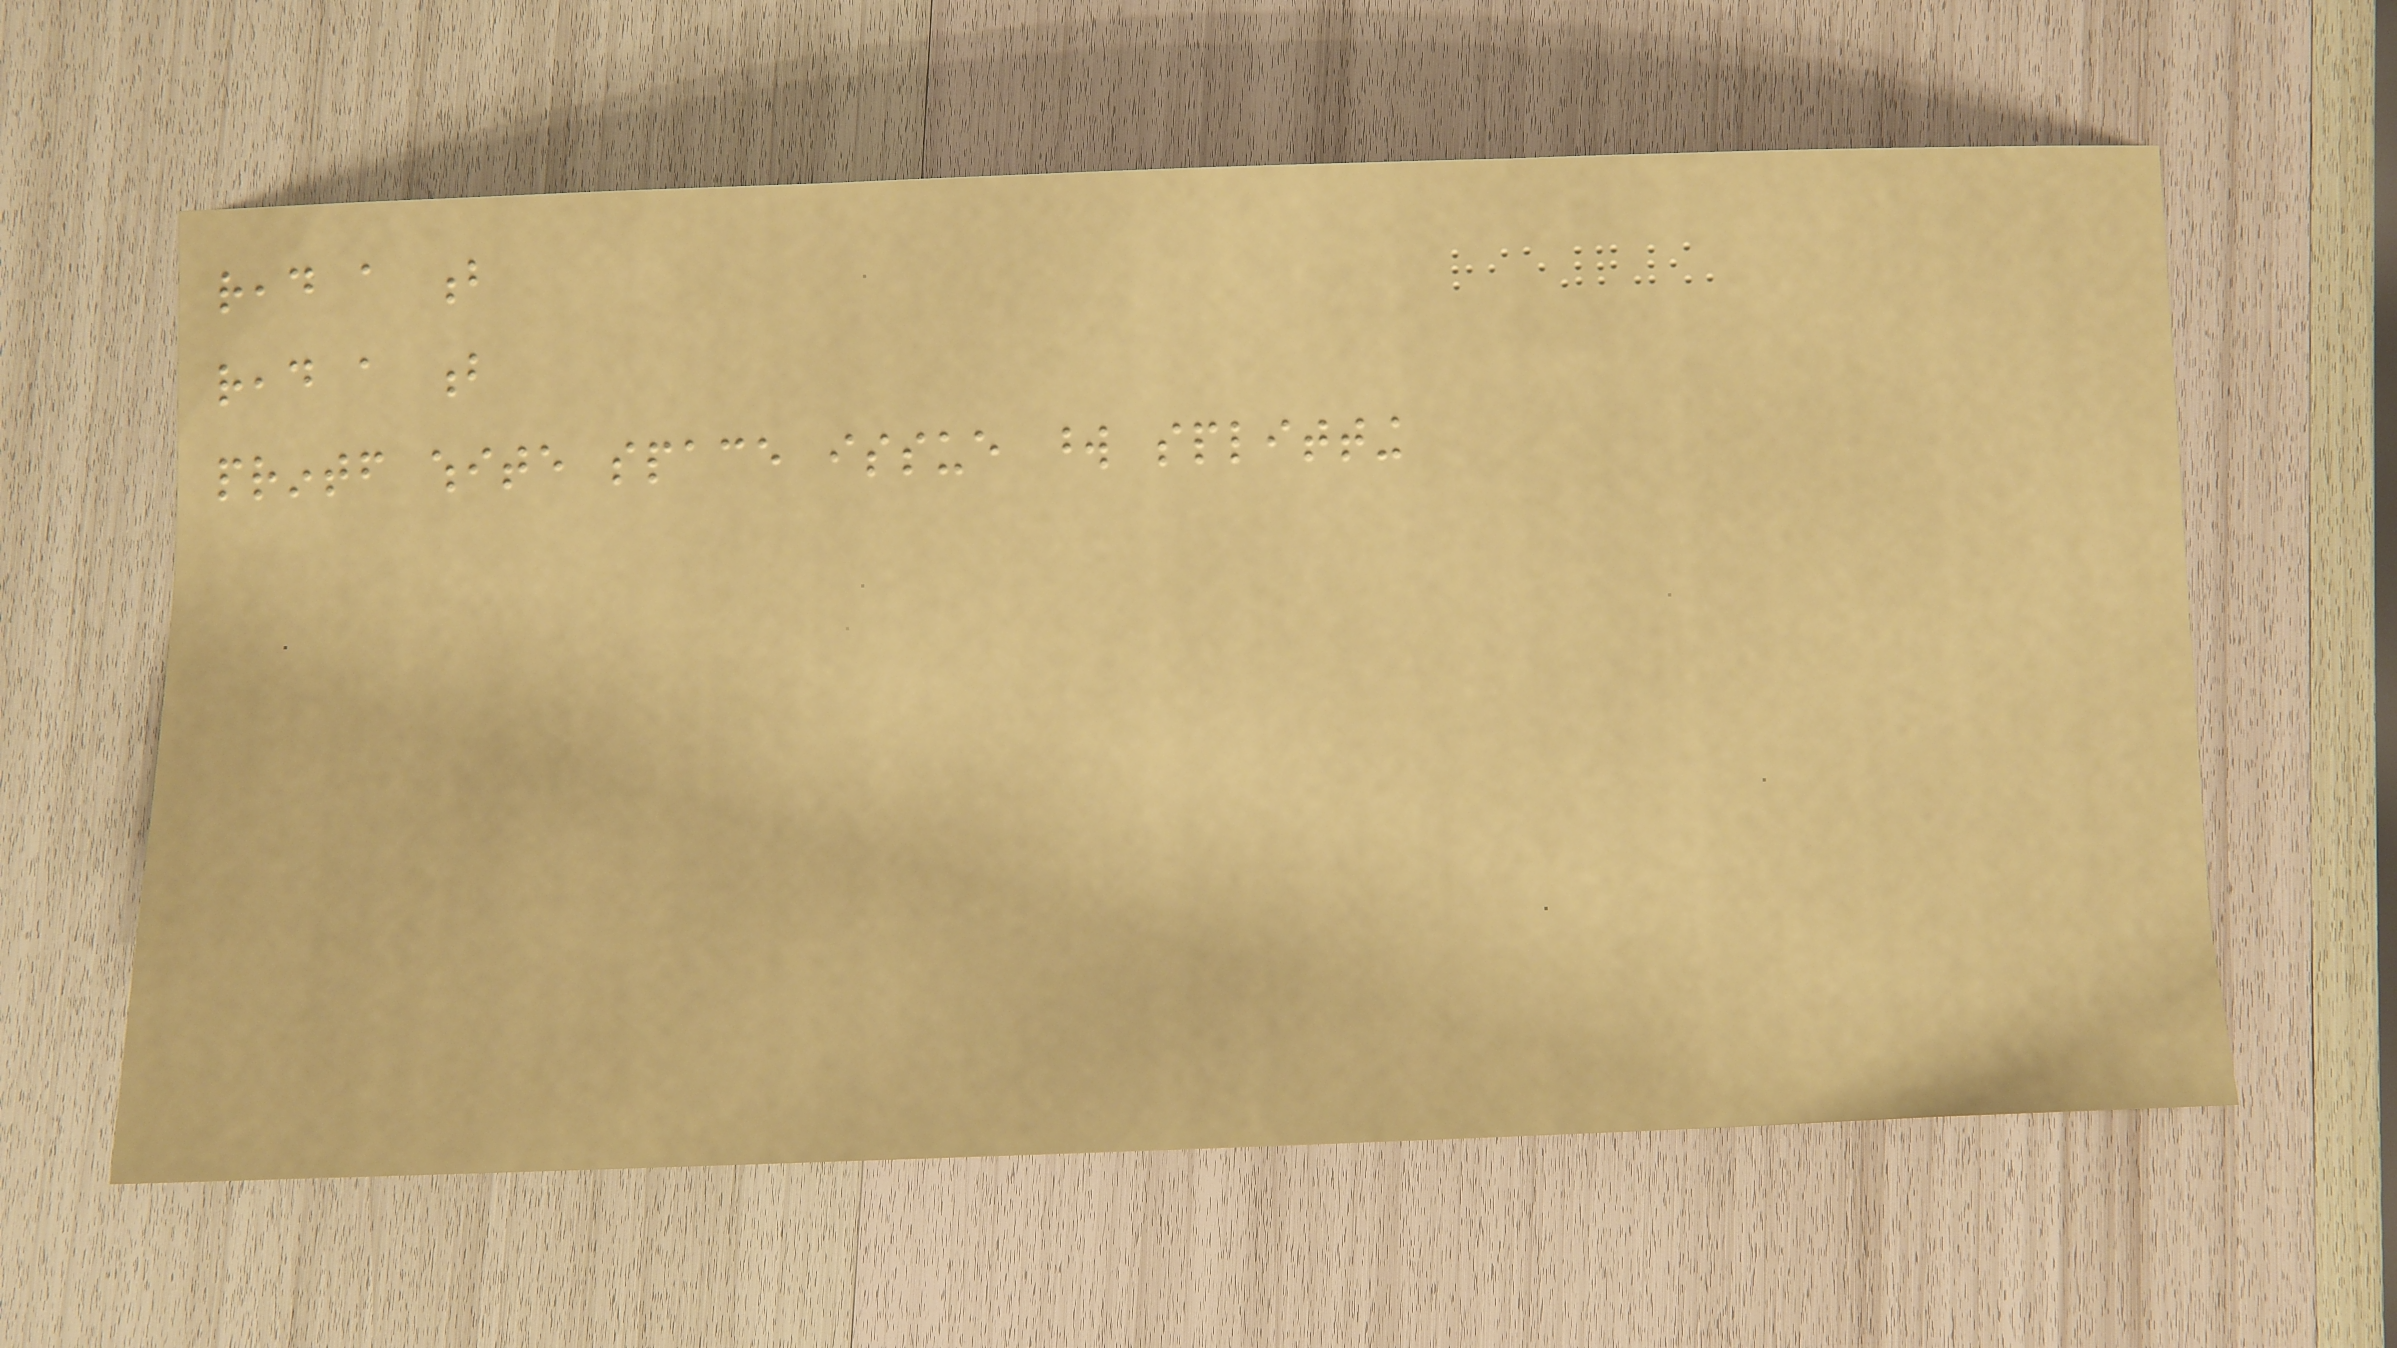read a b
read a b
printf white space issue word splitting
